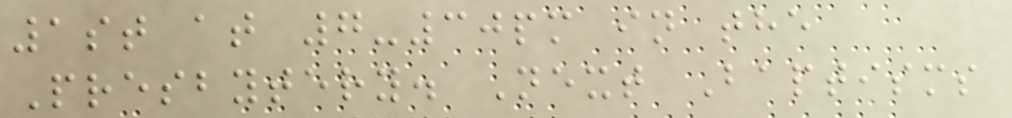1st at 7-30pm in the
Presbytery. Next Baptisms
